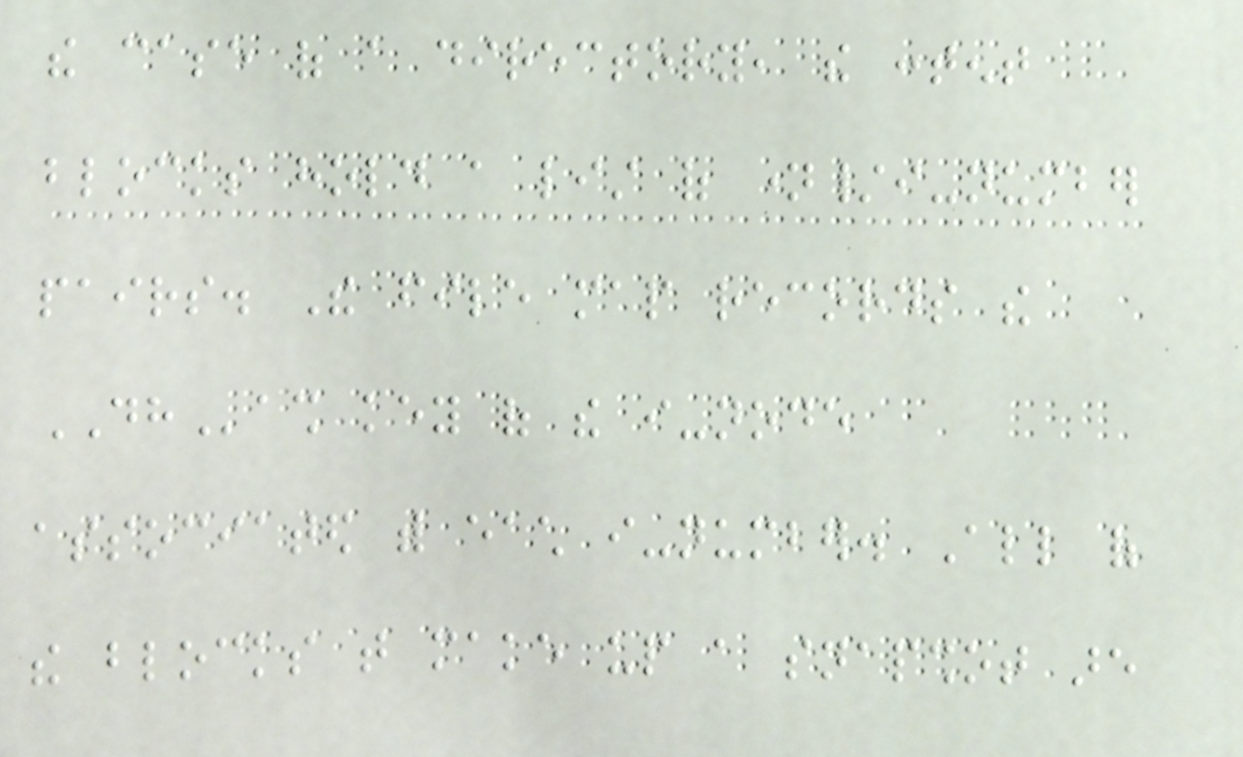the case of a directory, the content
blocks hold a list of name/i-number
pairs. The file map records the
DHash key of the i-node
associated with each i-number. All of
the blocks that make up a snapshot are
